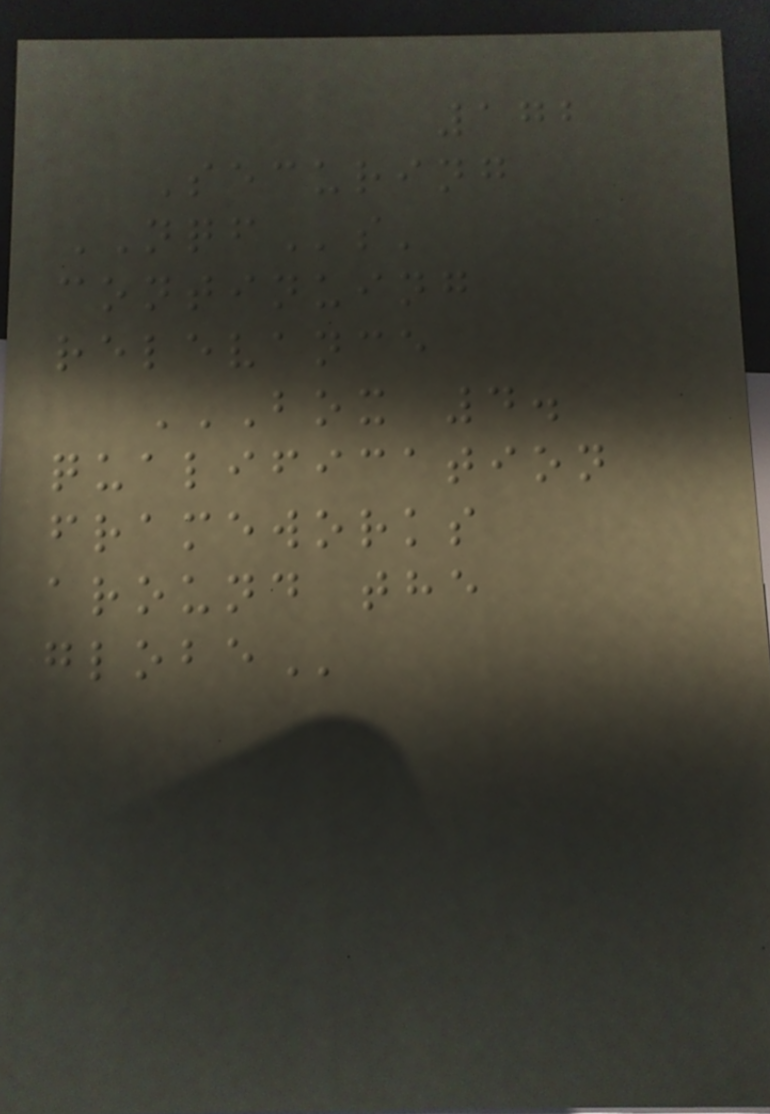172
Securing
NQFs'
continuing
relevance
BOX 4.
QUALIFICATION
FRAMEWORKS
AROUND THE
GLOBE
